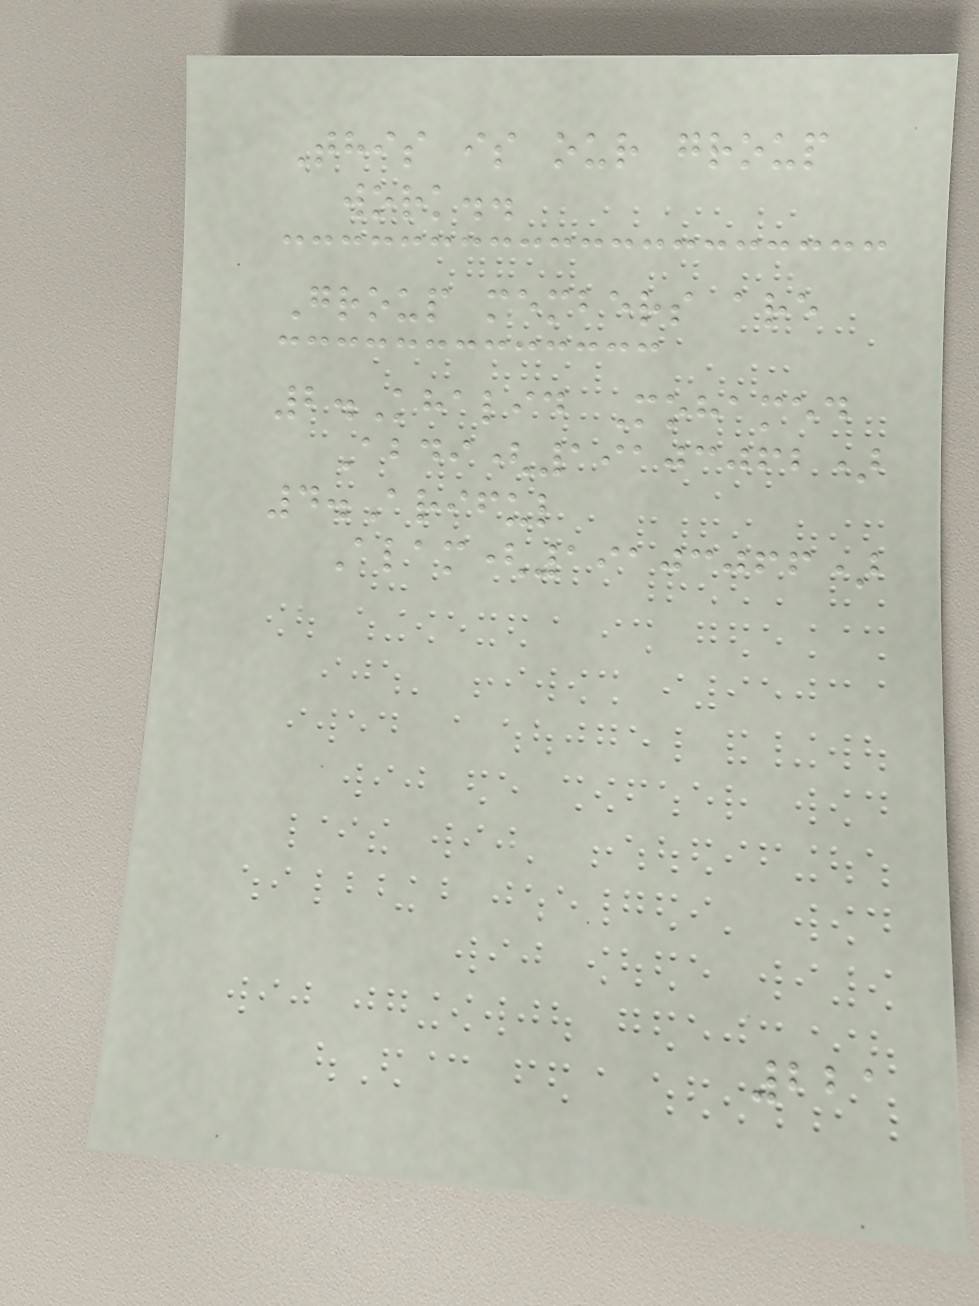This is our group
work..
Group members are
2.Khalid Mohamed
Abdi(19103062)
4.Ariful
Alam(19103066)
221
